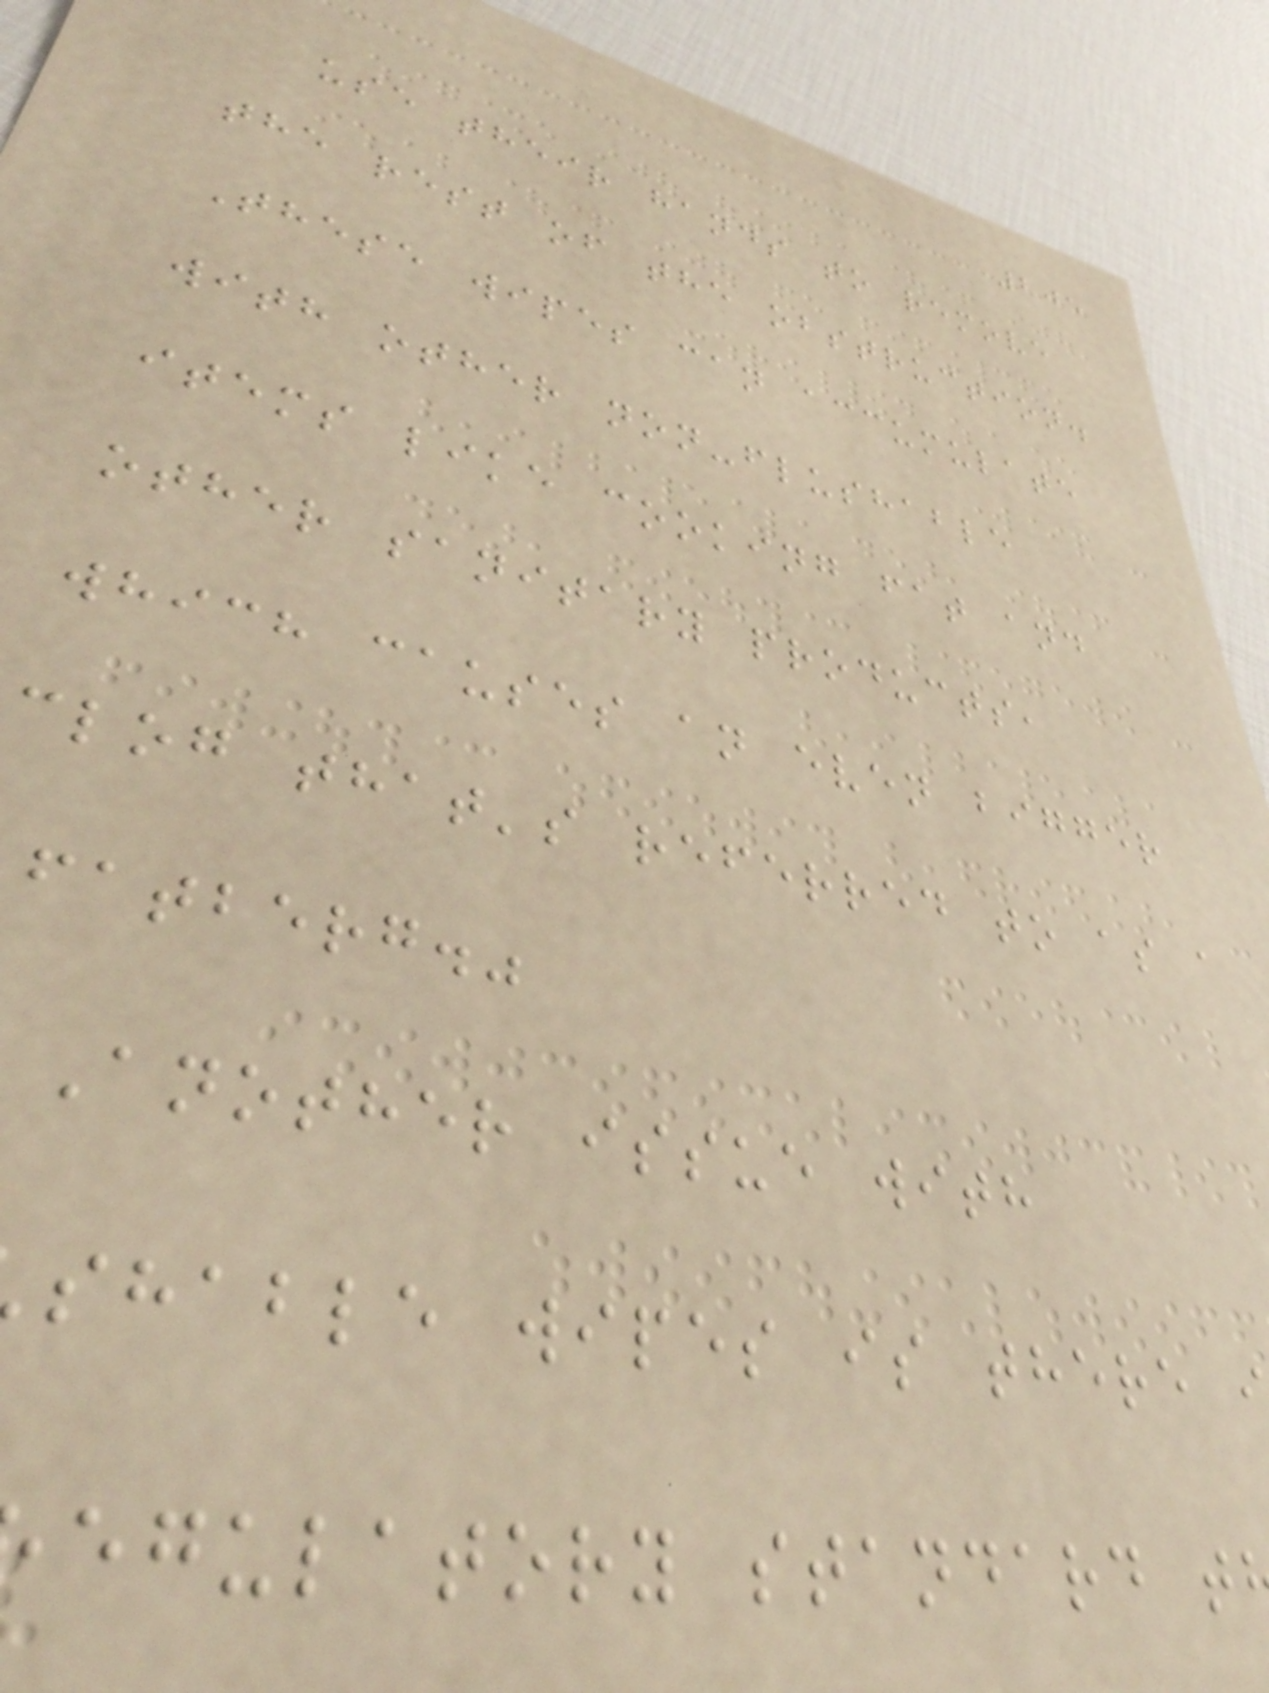205
use their hands to remove
the rest of the obstruction.
These wipes can accumulate
with other non-flushable
items like cooking fat and
other sanitary products,
which causes an even bigger
clog that's referred to as a
fatberg."
Another issue with
shable wipes is there
egulatory standard t
